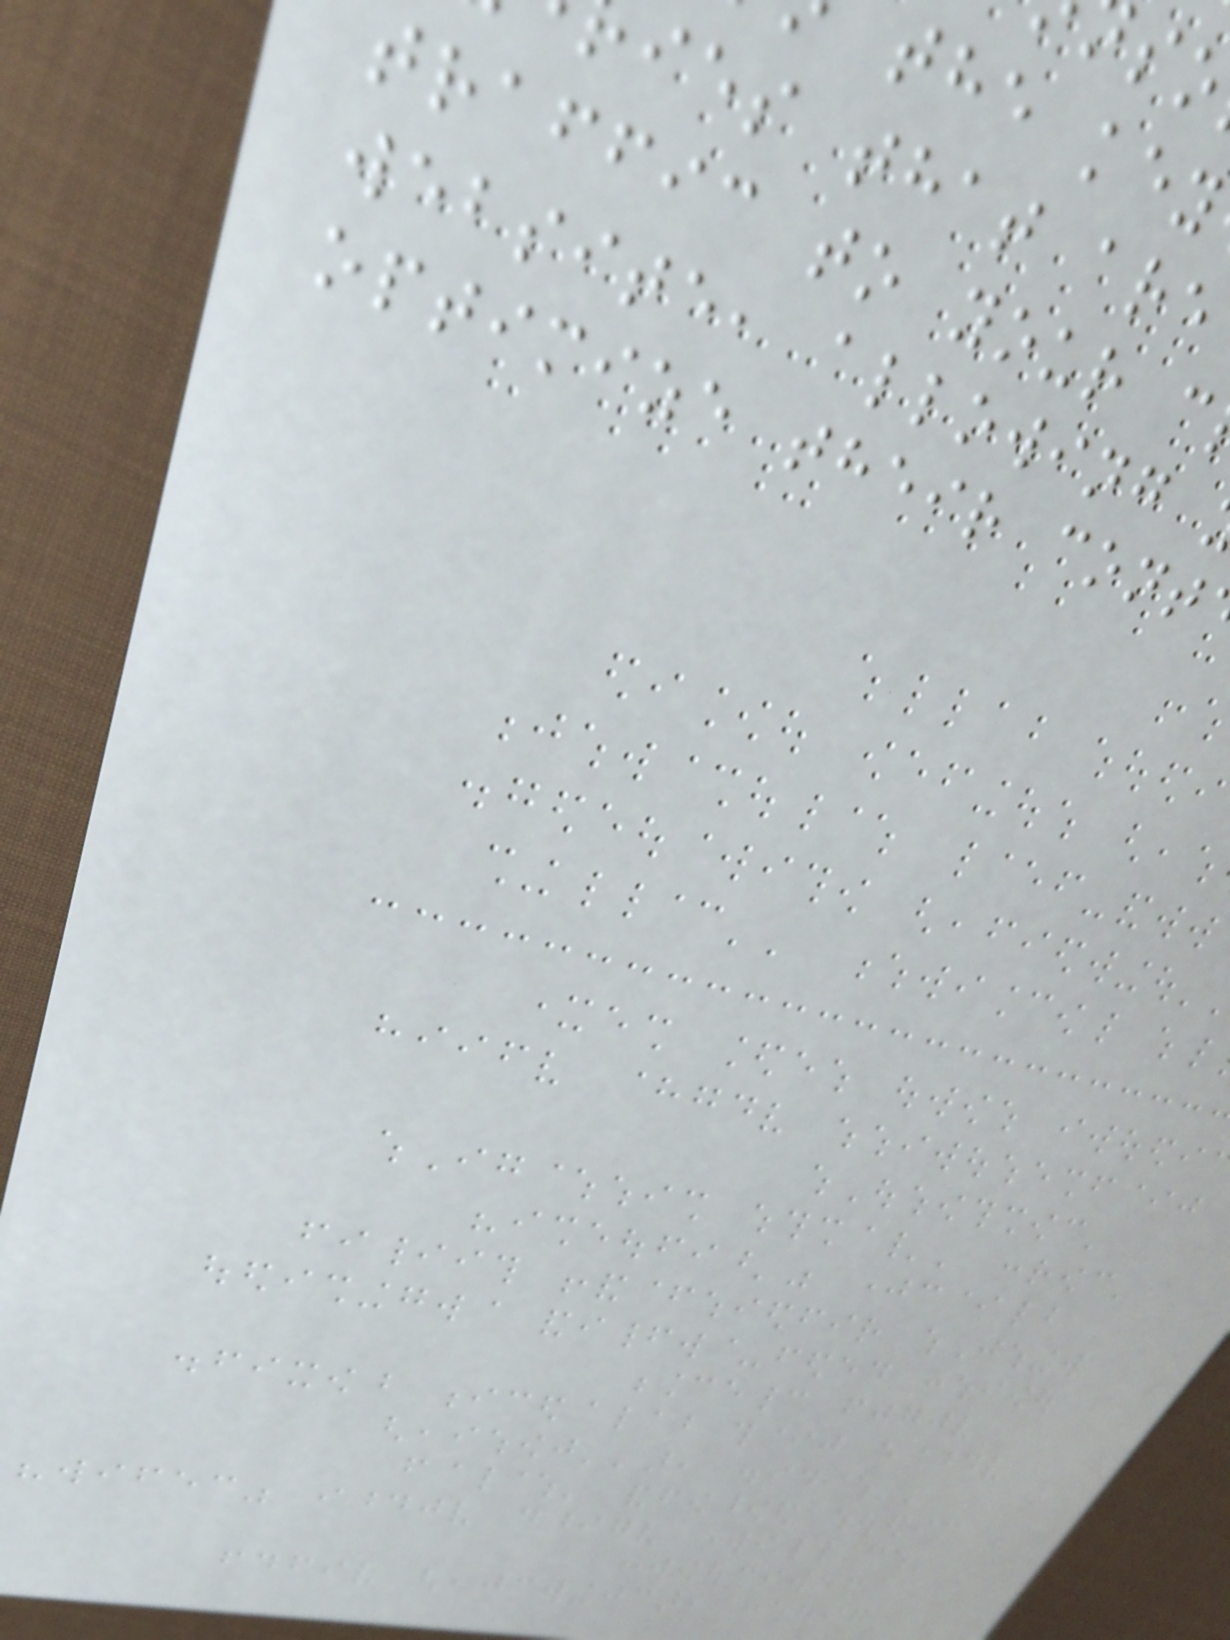the key
ies that are
traffic to your c
website, allowing
optimize their cont
